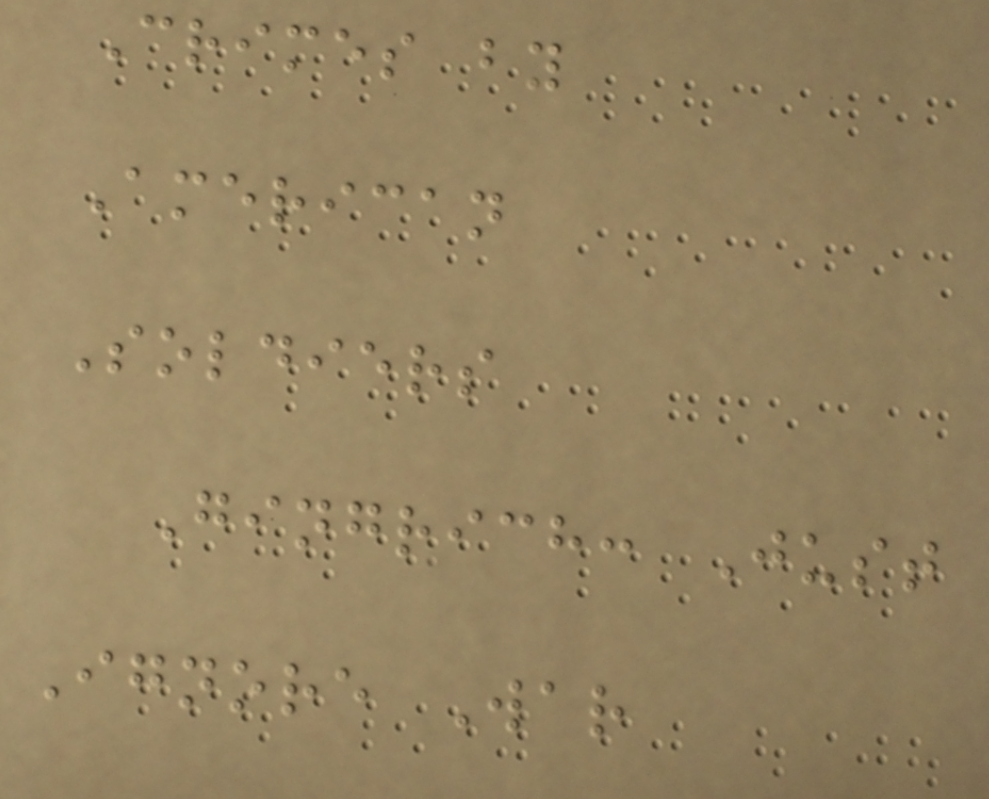Crimes by
American
Soldiers
Gingrich: Just
Ignore War
